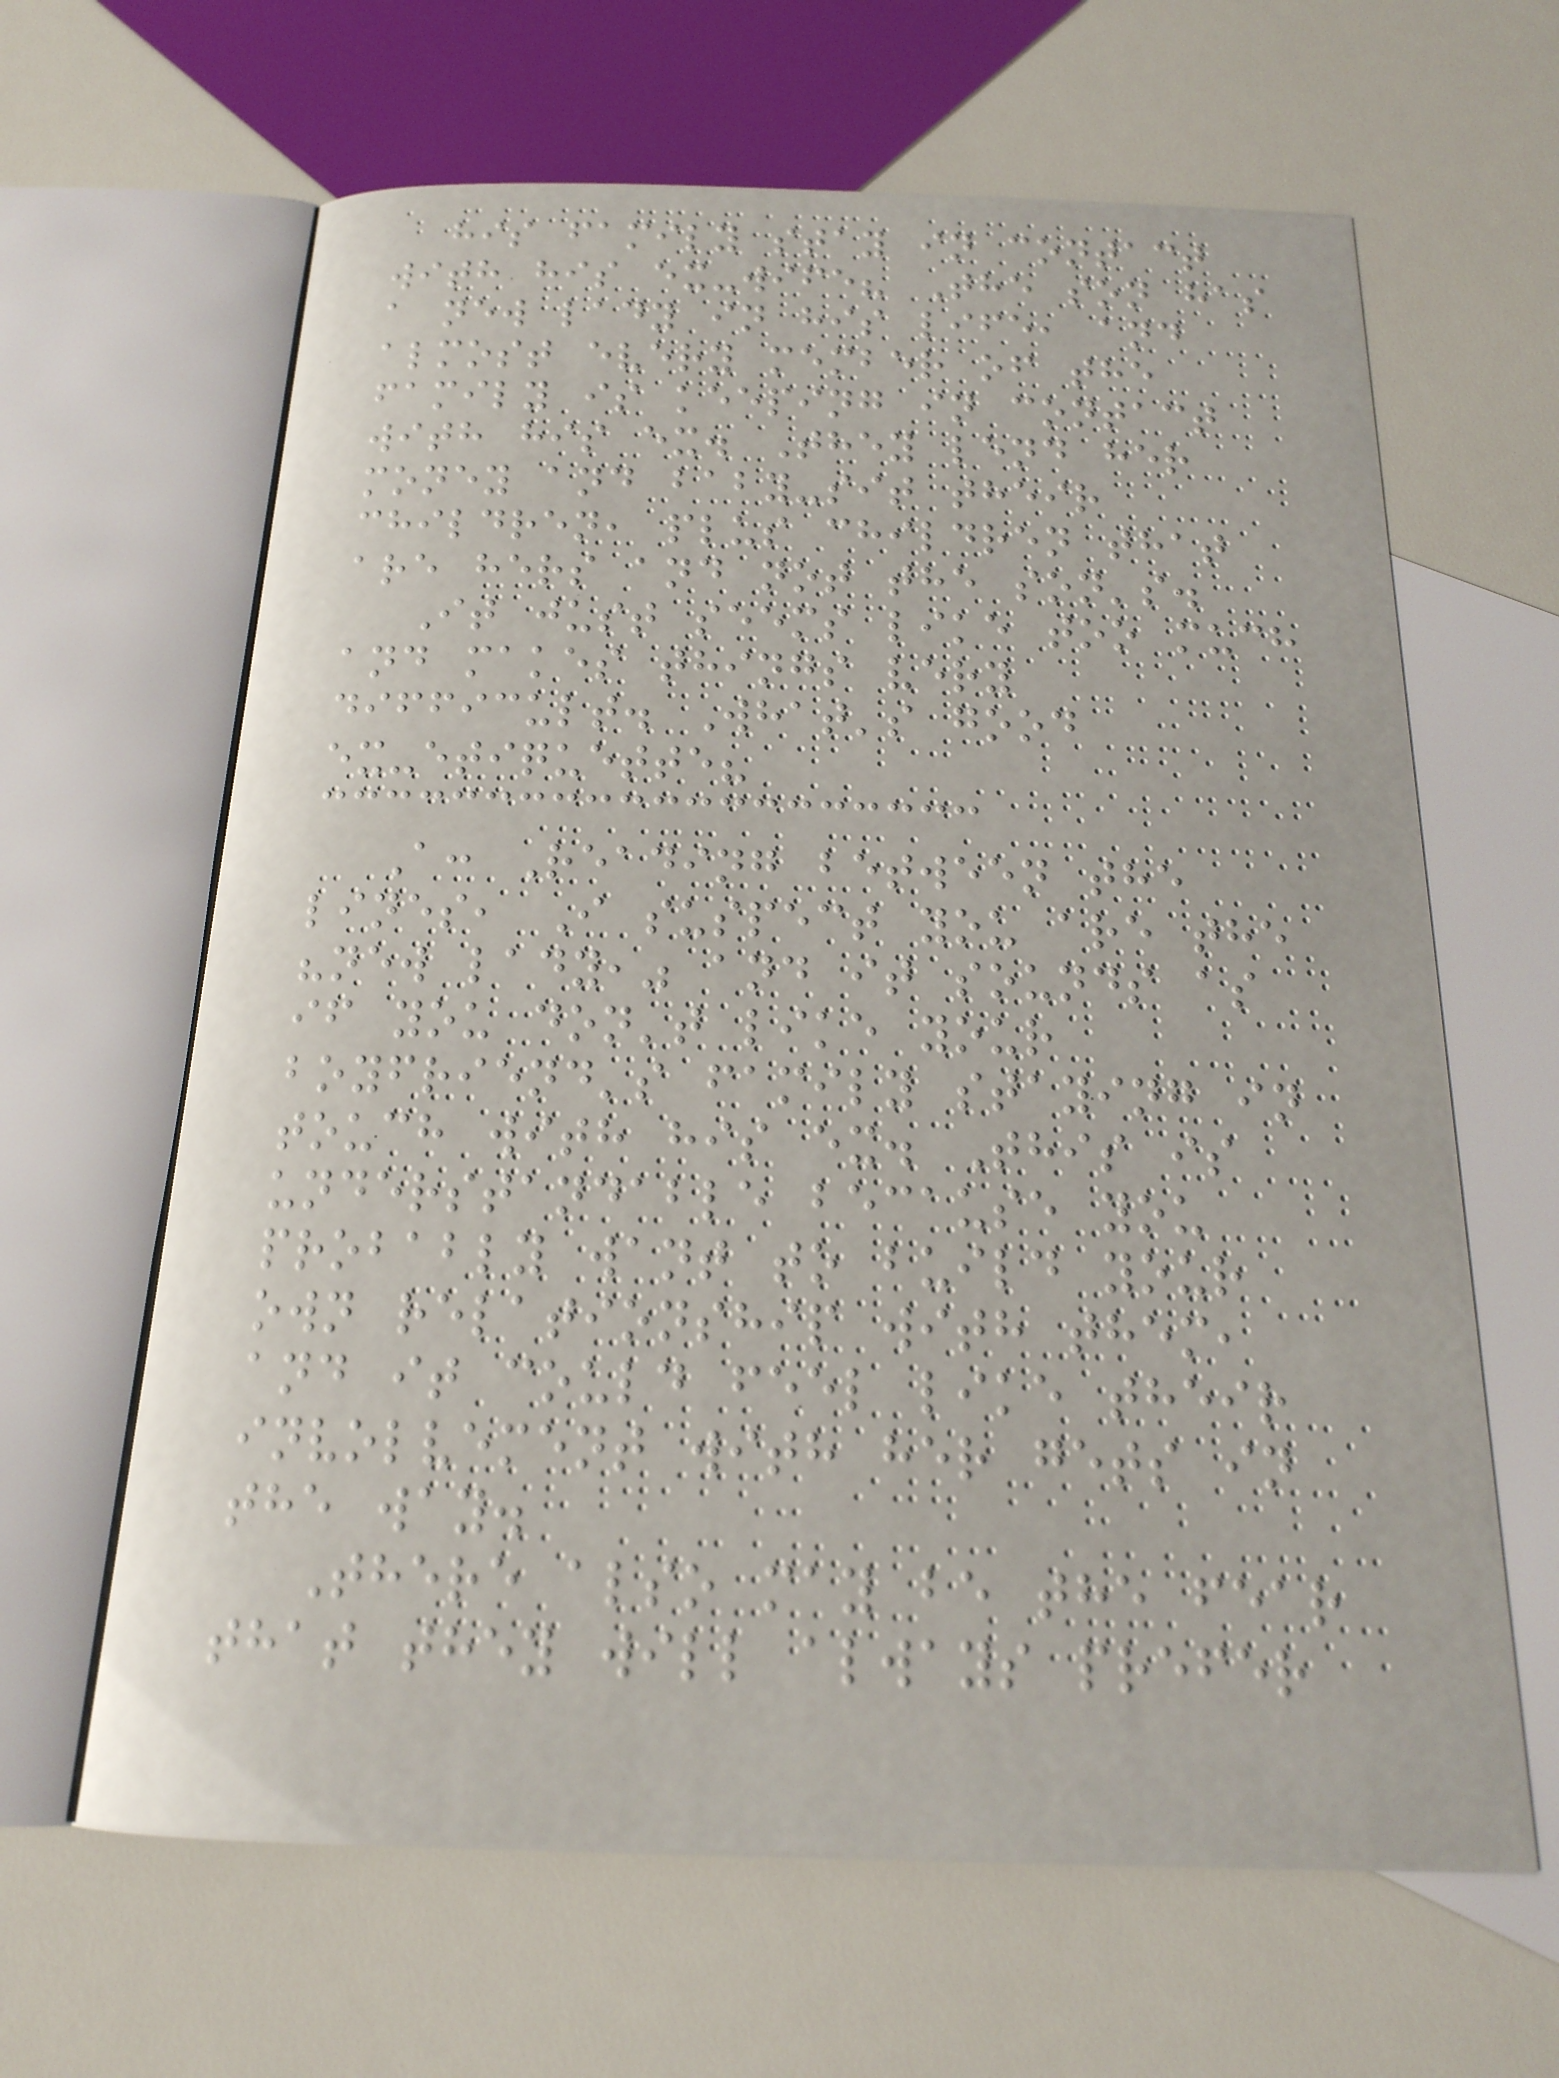his family stay in contact
with his ex-wife? The son has
a new lady in his life, and
almost every member of the
family is keeping in contact
with his ex. They lend her
money and baby-sit their
children, plus children that
are hers and not the son's.
It just seems like too much
and makes things very
difficult. What's good
ex-etiquette?
A: Reading between the
lines, I suspect you are the
"new lady," and it sounds as
if you don't like your
boyfriend's family staying in
touch with his ex. This is
understandable because you
probably want to build your
own relationship with them,
and it could feel like their
involvement with her gets in
the way.
There also may be the fear
that they will always prefer
